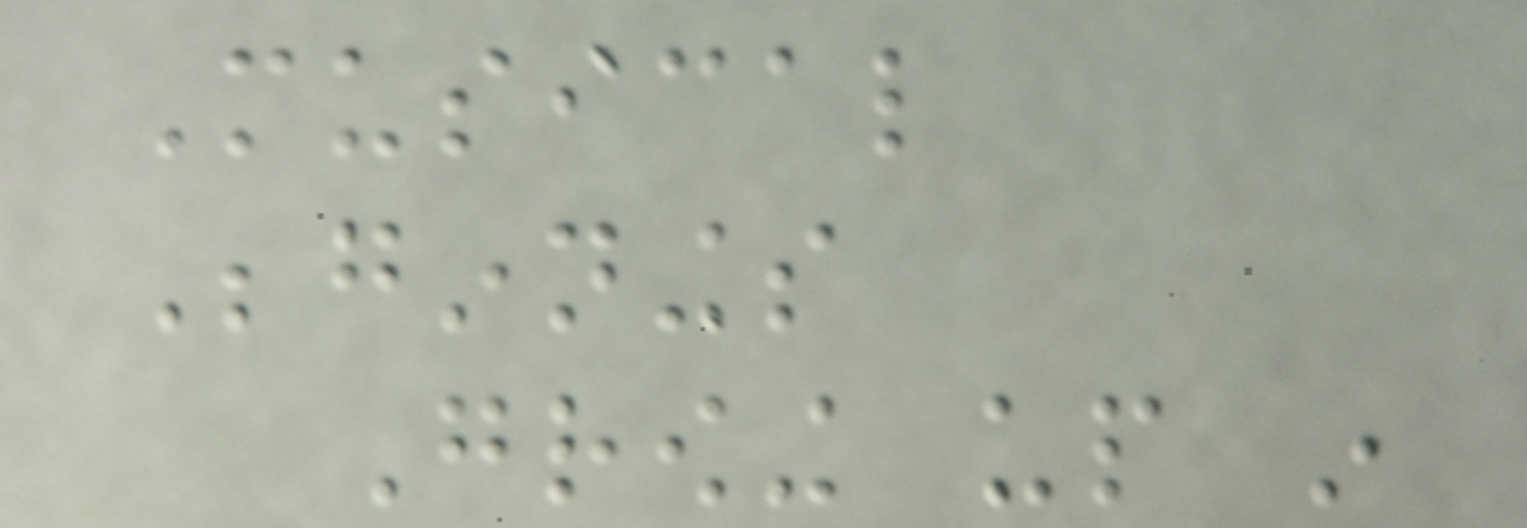Musical
Beginnings
Growing up in
